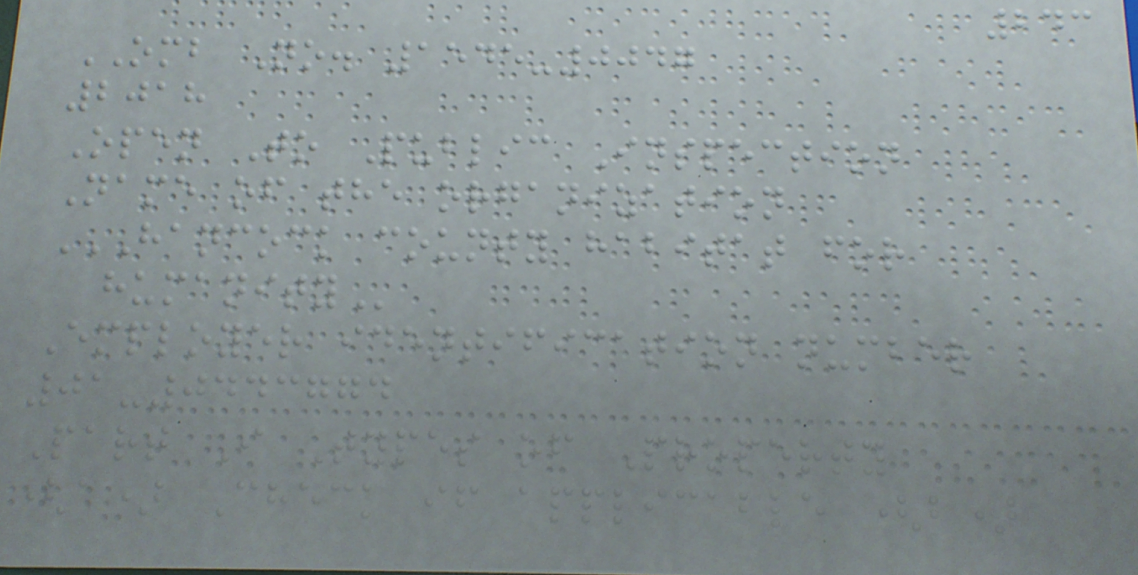243
OMB No. 1545-0047
2018
Open To Public Inspection
Name of the organization
HANCOCK COUNTY HABITAT FOR
HUMANITY
Employer identification number
01-0443774
Part I Types of Property
(a) Check if applicable (b)
